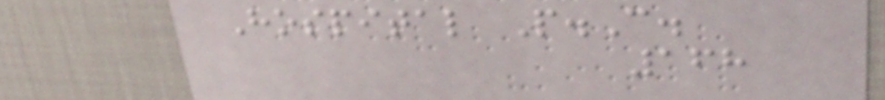Hospital P.C.
168
